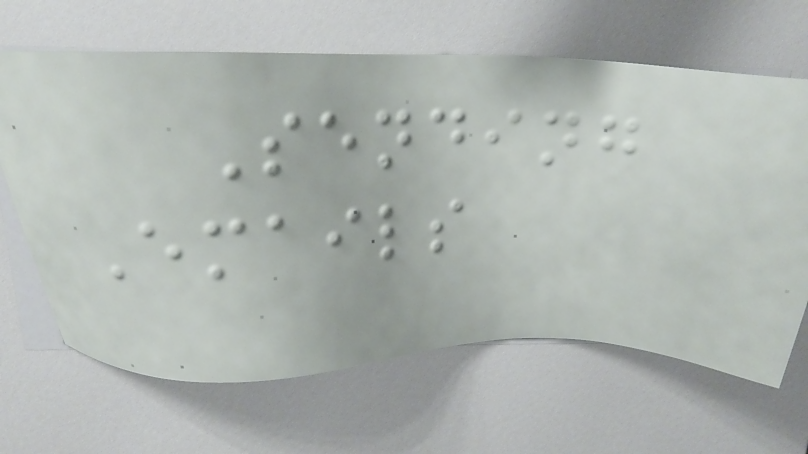Sending
Emails
